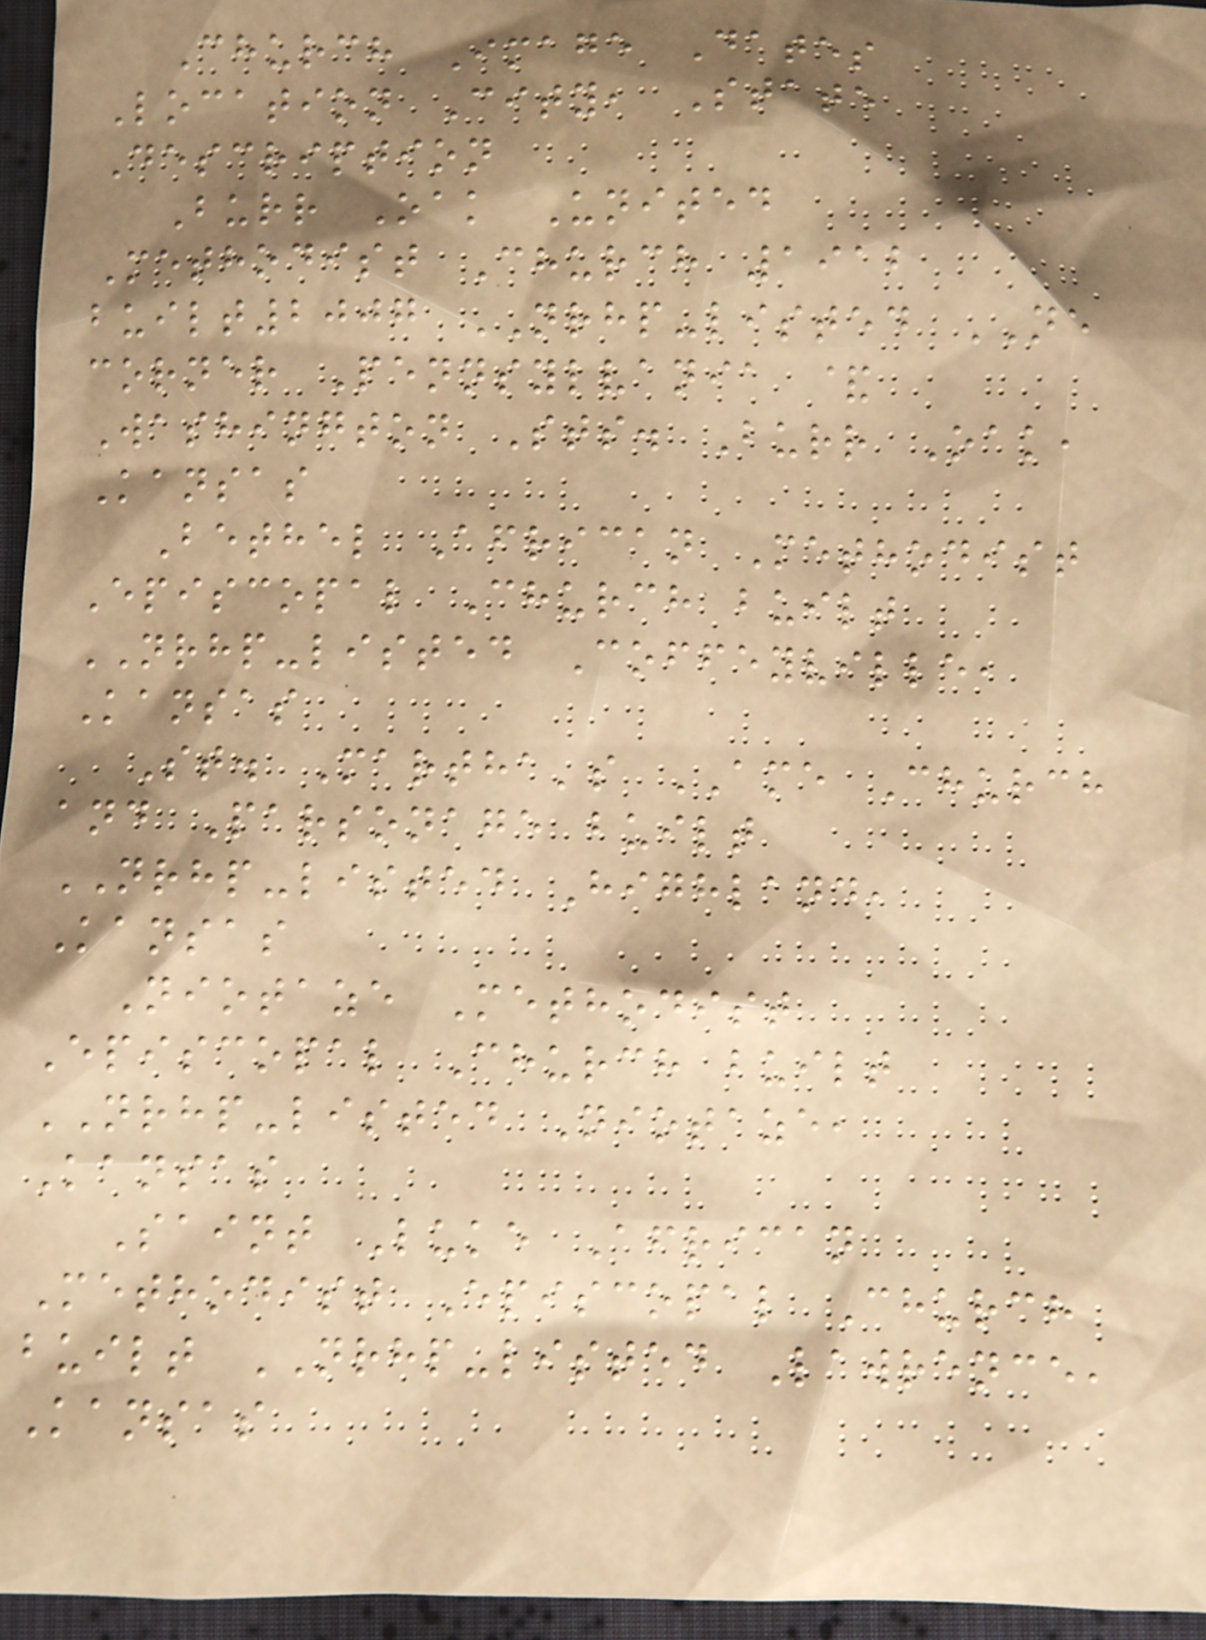Church Image Dates
Location City, State
Description
Burr Oak United
Methodist Church 1912
built2007 NRHP-listed NE
corner Pennsylvania &
Washington Sts. Burr Oak,
Kansas
Bethel African Methodist
Episcopal Church built
NRHP-listed Coffeyville,
Kansas
St. Martha's AME Church
and Parsonage built
NRHP-listed Highland,
Kansas
Niotaze Methodist
Episcopal Church built
NRHP-listed Niotaze,
Kansas
Saint Luke African
Methodist Episcopal Church
built NRHP-listed Lawrence,
Kansas
